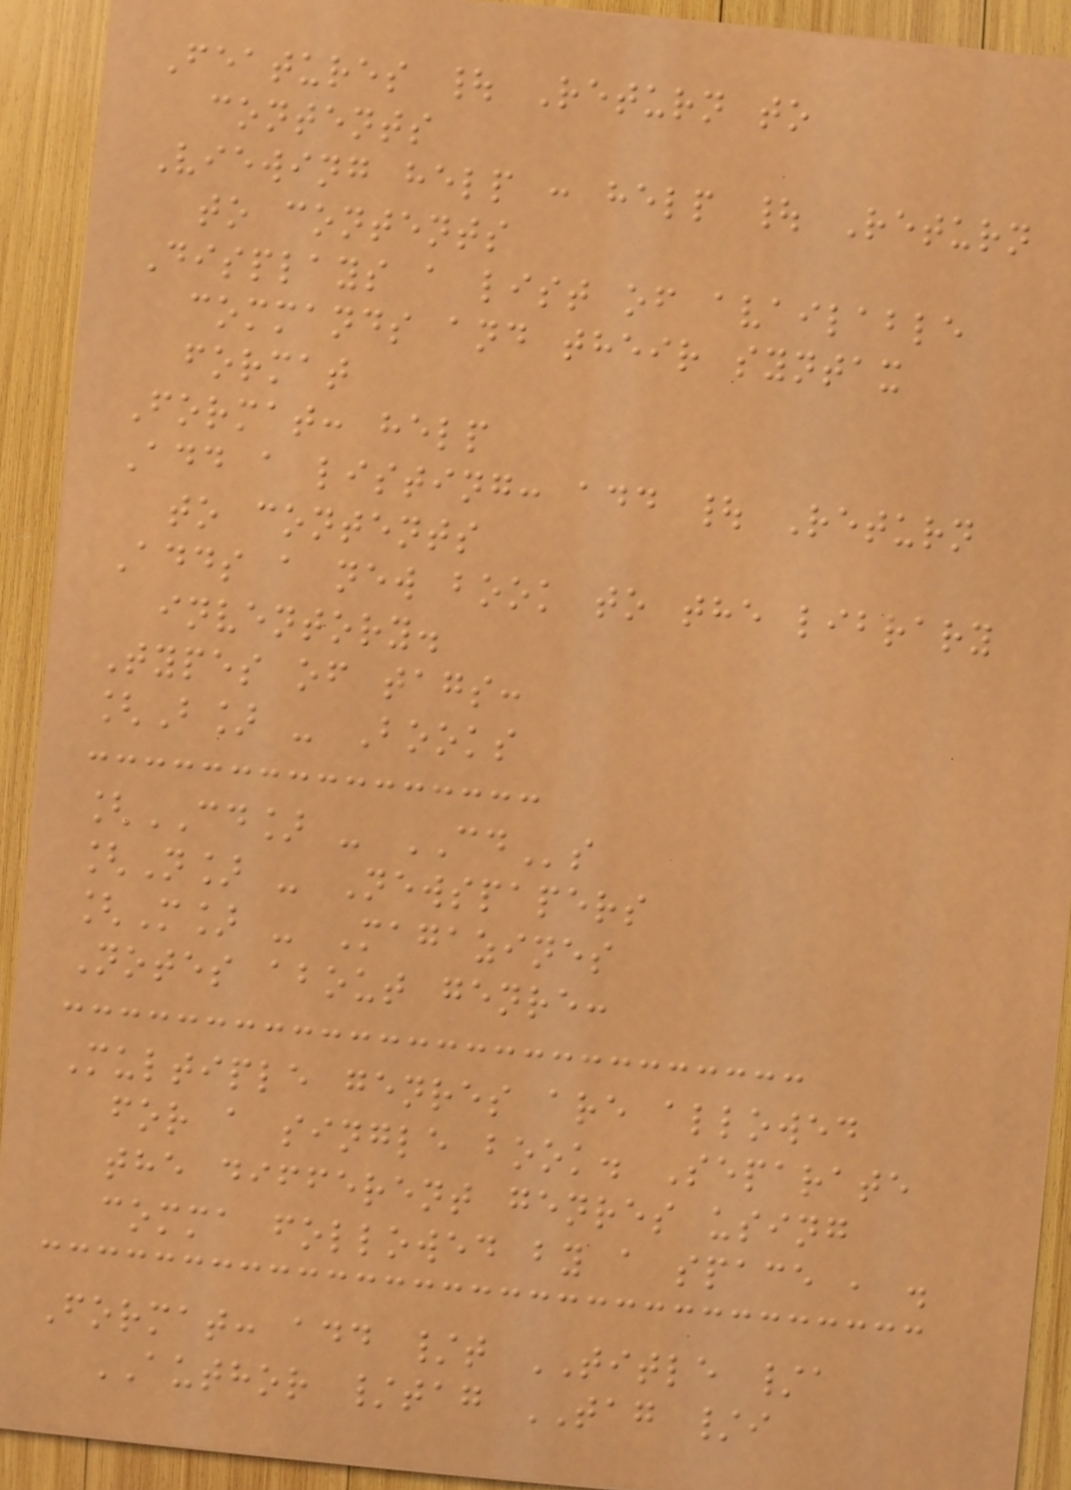Features | Return to
contents
Viewing help : help | Return
to contents
Displays a list of available
commands and their syntax
format
Format: help
Add a listing: add | Return
to contents
Adds a new book to the library
inventory.
Types of tags:
[B] - Books
[CD] - CDs
[N] - Newspapers
[M] - Magazines
Notes about genre:
Multiple genres are allowed
for a single book. Separate
the different genres using
comma followed by a space , .
Format: add /t TITLE /a
AUTHOR /tag TAG /i
